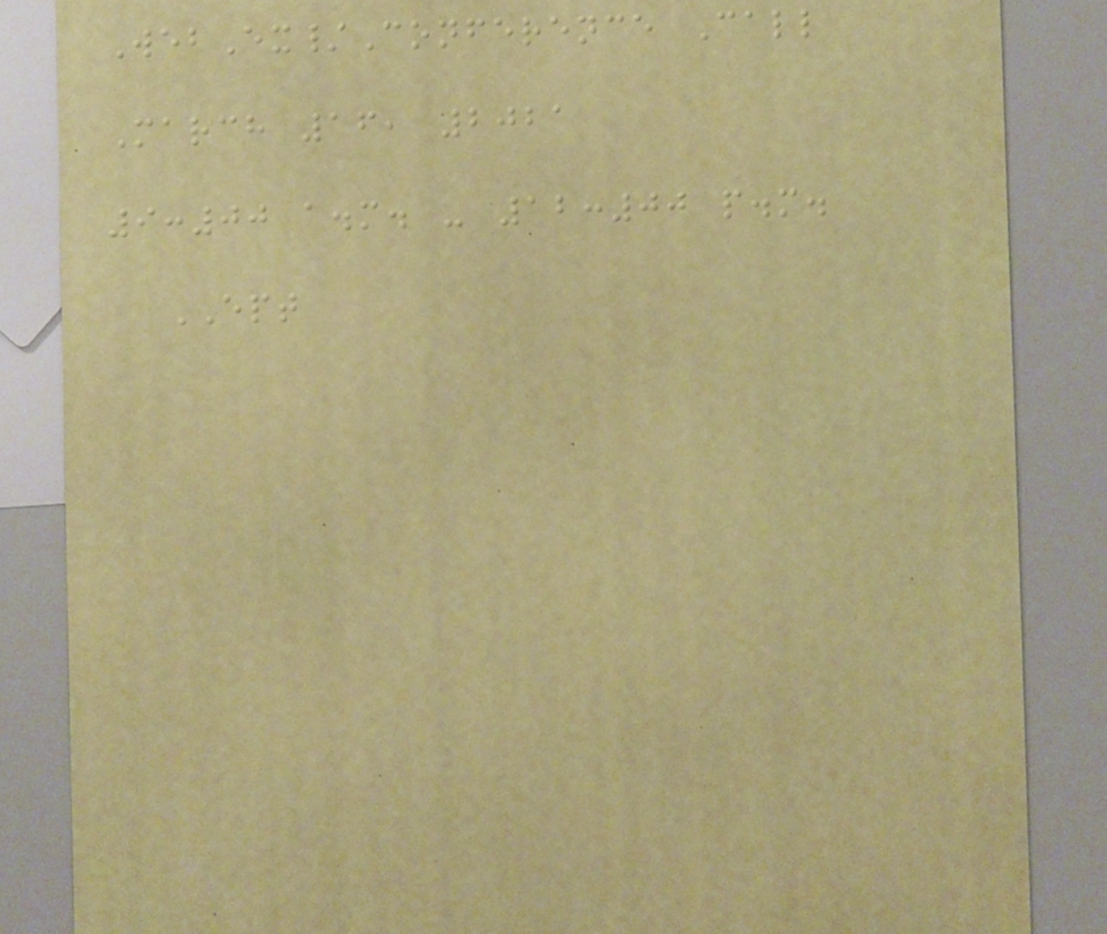WebEx/Conference Call
March 16, 2021
9:00 a.m. - 12:00 p.m.
EPT
